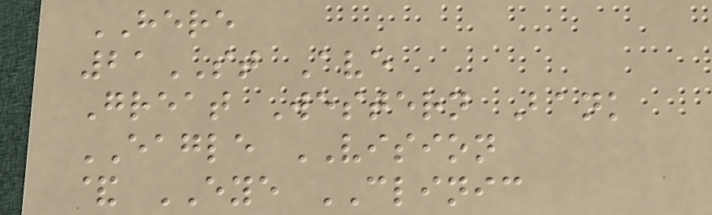HERE
21ST Ave
Great Western Bank
EAGLE VISION
& EYE CLINIC
